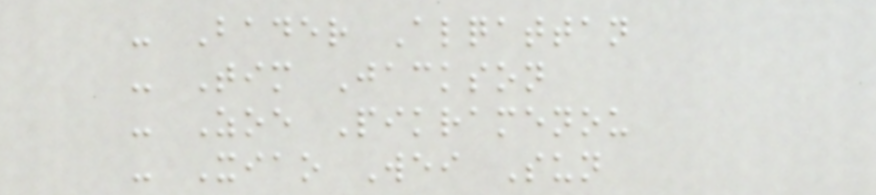- Bader Alqattan
- Tim Jackson
- Zoe Pikramenou
- Xiao Wei Sun
